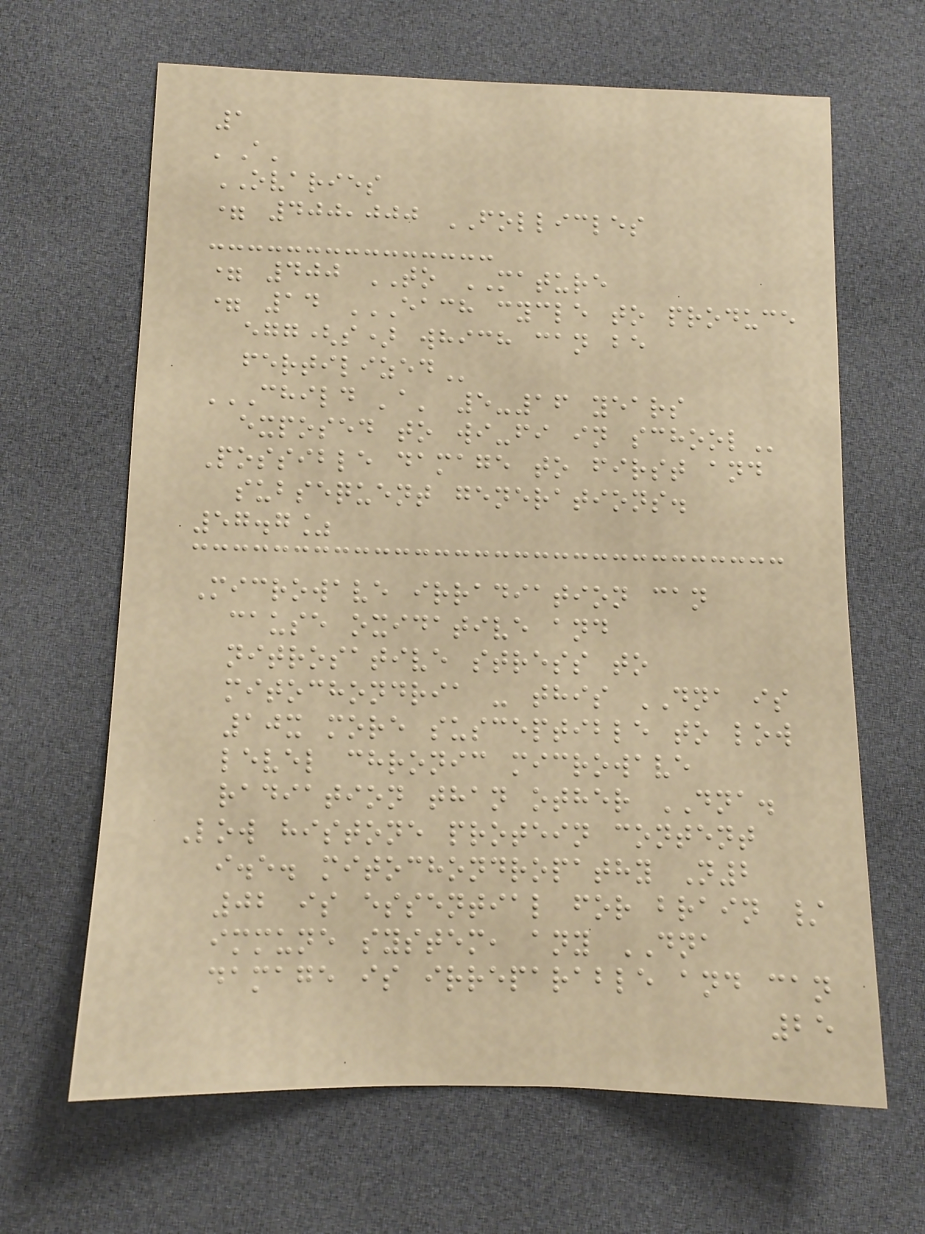1
'A'
OVARIES
= 400,000 FOLLICLES
= 400 TO MATURE
= 14 EACH CYCLE TO PRODUCE
EGG(S) WHICH CAN BE
FERTILIZED
CHILD 'A' 5-16 YEARS
EXPOSED TO WI-FI IN SCHOOL
Possible damage to first and
subsequent generations.
57.7%
Microwave irradiation can
cause oxidative and
nitrosative stress to
mitochondria - this DNA is
10x more susceptible to low
level chronic microwave
radiation than other DNA.
Low histone protein content
i.e. mitochondropathy N2
02 is essential for brain /
immune system, any DNA
damage is irreparable and can
25
